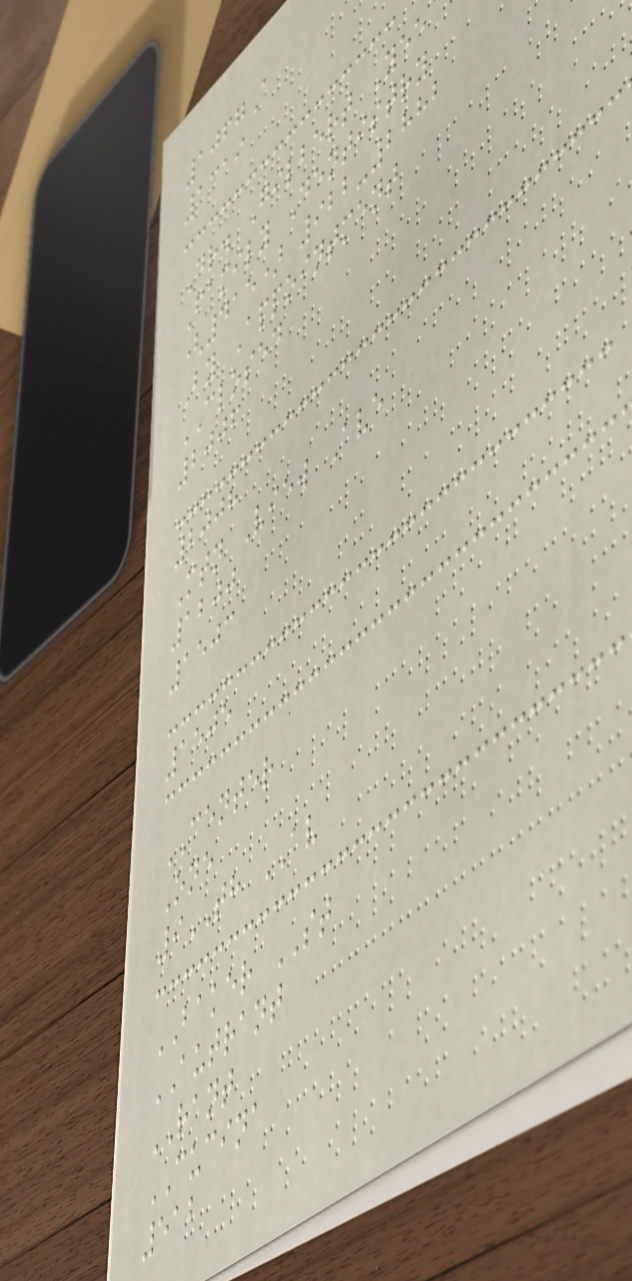1067A
1319
Dr. Gilbert Yee
Family Dentistry
(415) 922-2882
By Appointment
CLOSED
2006
2008
Mtn View Ave
1200
1503
1505
CENTER
One
9TH AV
BAKER ST
AUTRANT
RANT
CUCINA
512
